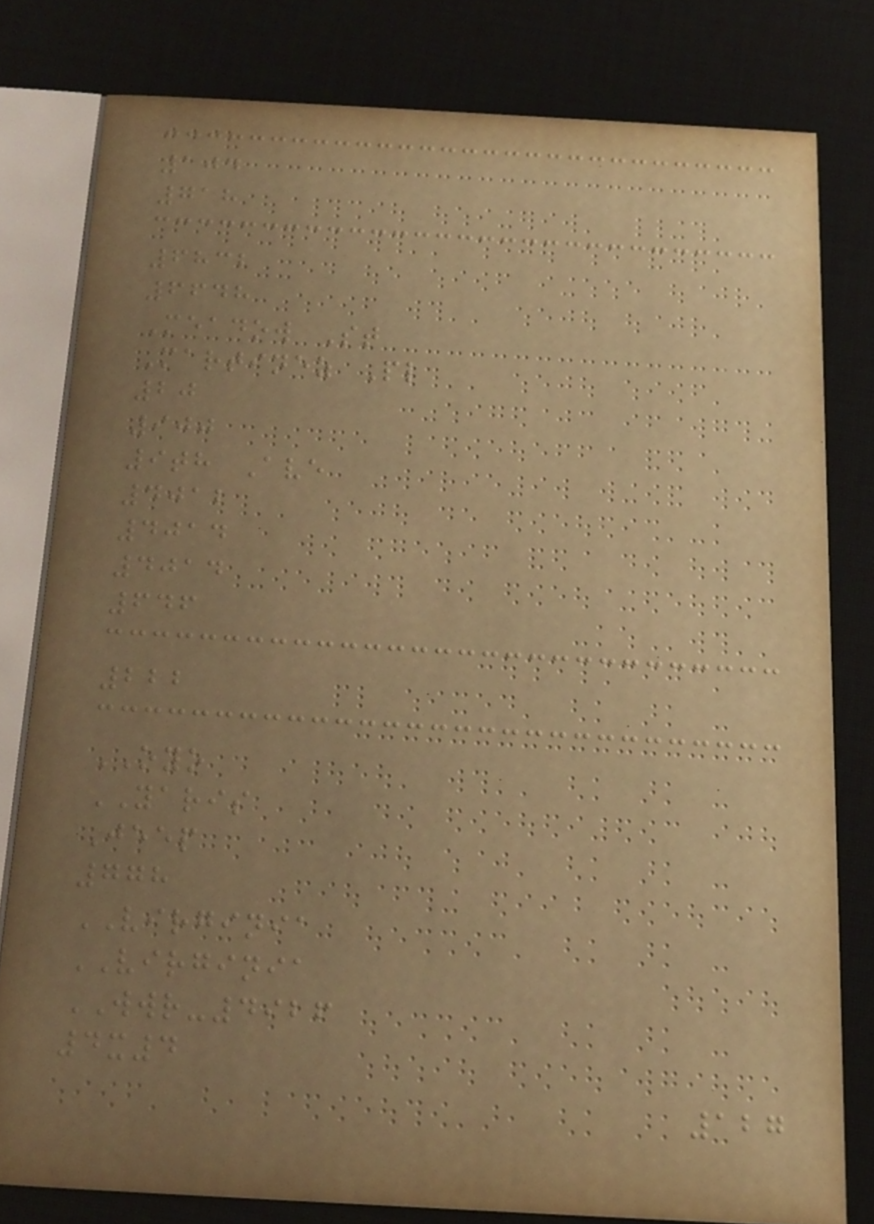104
718
6832
6648
Meadow St
Martinez Pl
20
900
9th Ave
4012
4014
4014
646
222
OYO
YARIS
Jeep
778
VIRGINIA
VIRGINIA
WWR-4926
4x4
127
